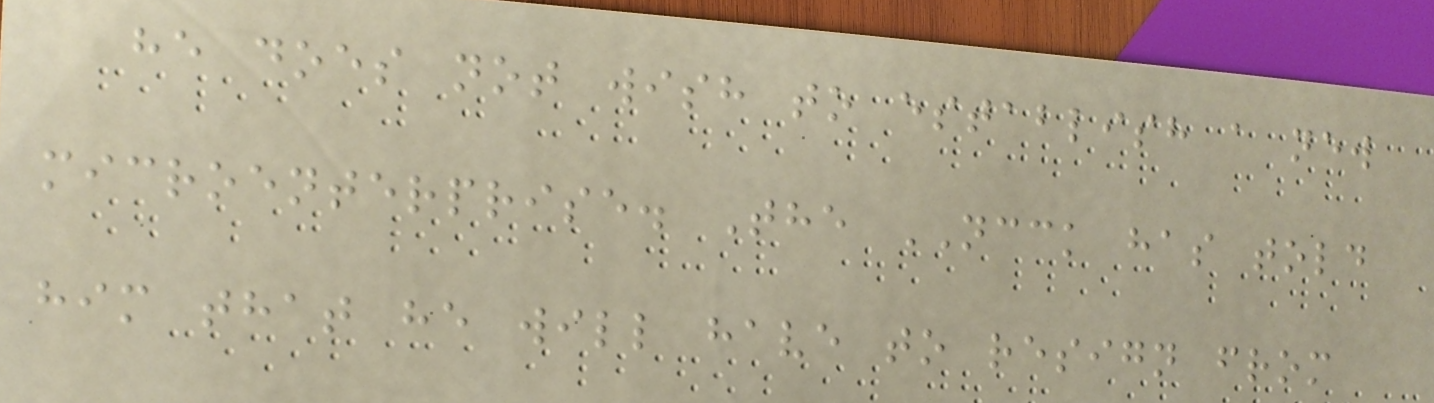he does not wish to establish a new
microenterprise. The NCCK has told
him that he will have to resign from
